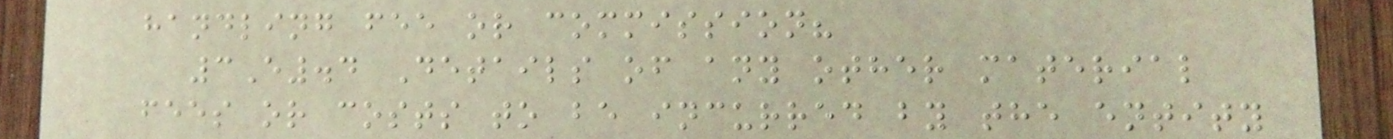handling fee or commission?
3E.4 Details of any other material
fees or costs to be incurred by the entity
